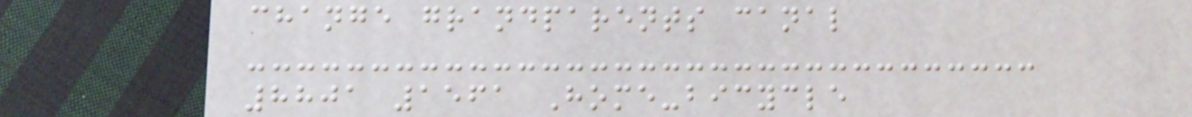change grandparents canal
8801 1561 Home-bicycle
